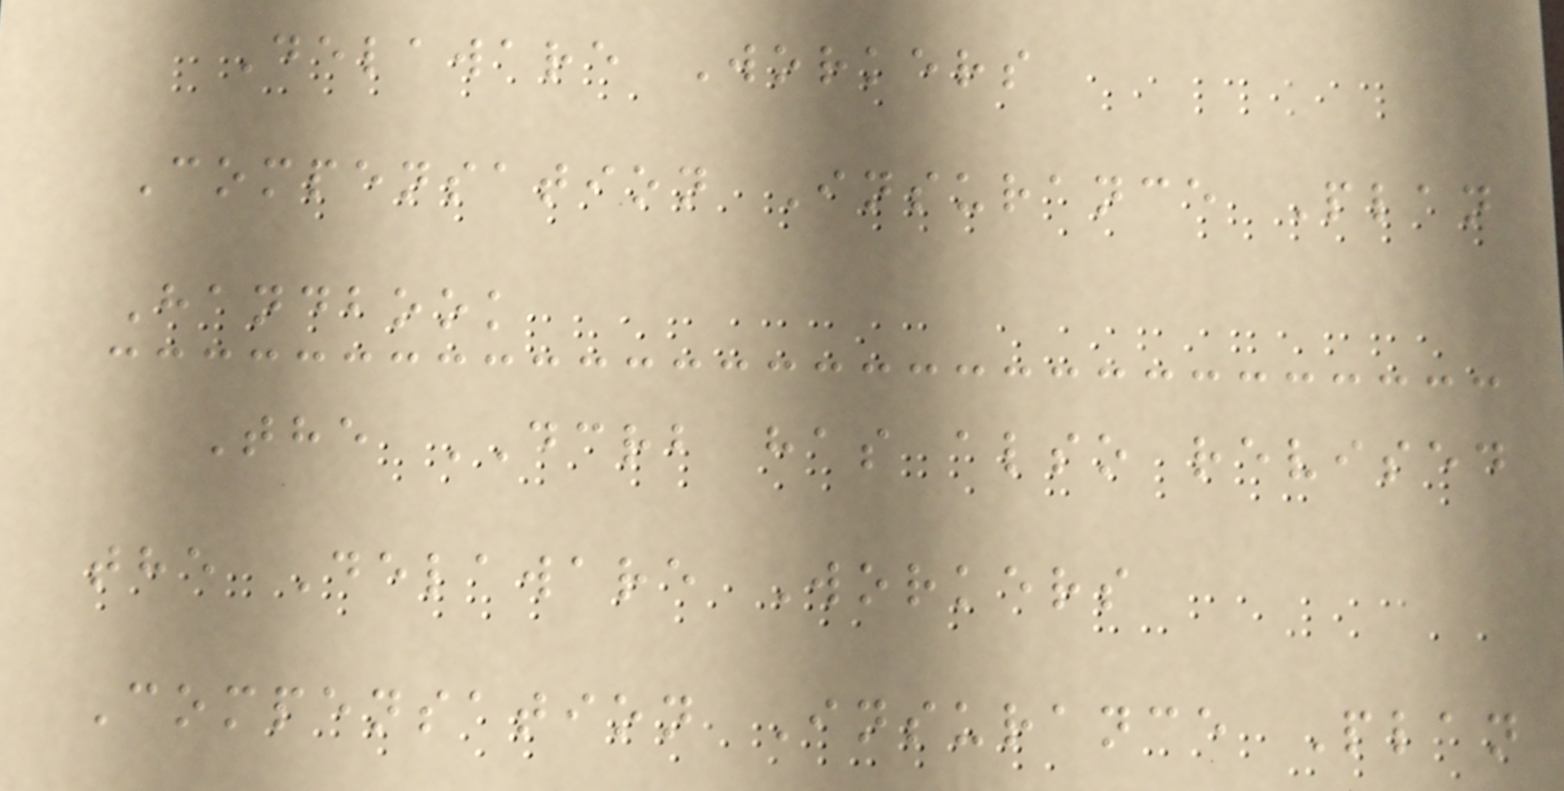Delaware Workers
Compensation Insurance Plan
Handbook
The DCRB has also revised
the Delaware Workers
Compensation Insurance Plan
